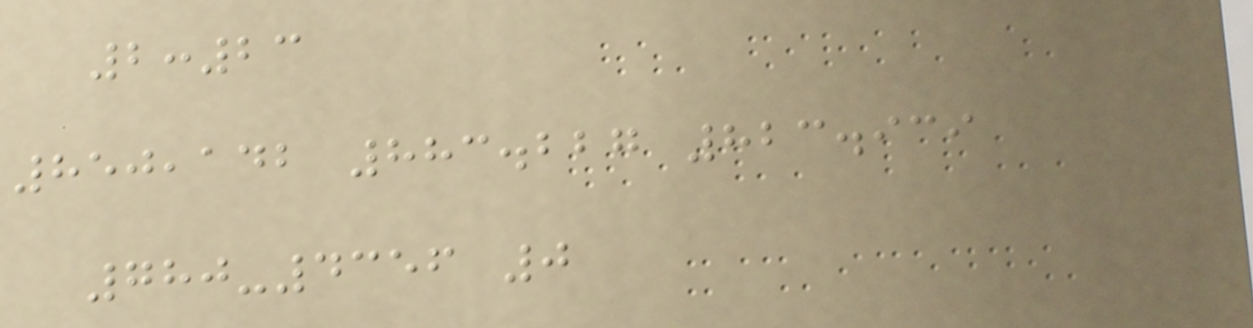2:23
850,142 883.227 823.939
780-4356 0
